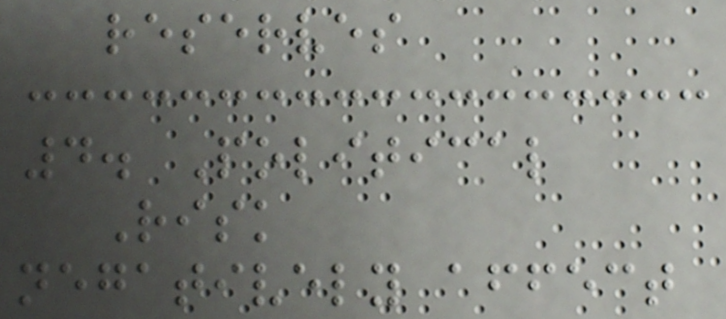reserves
4. Political
Risk
negatively affect
